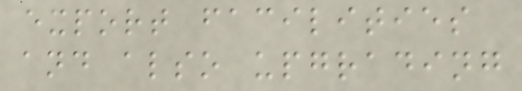export facilities
and also upgrading
